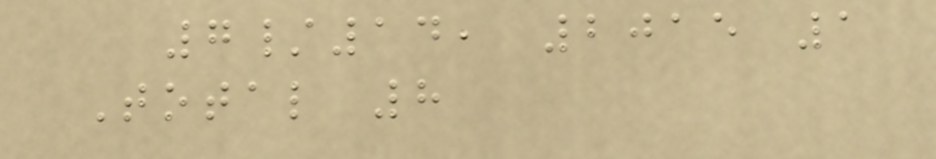7/14, 2015 1
Total 8
